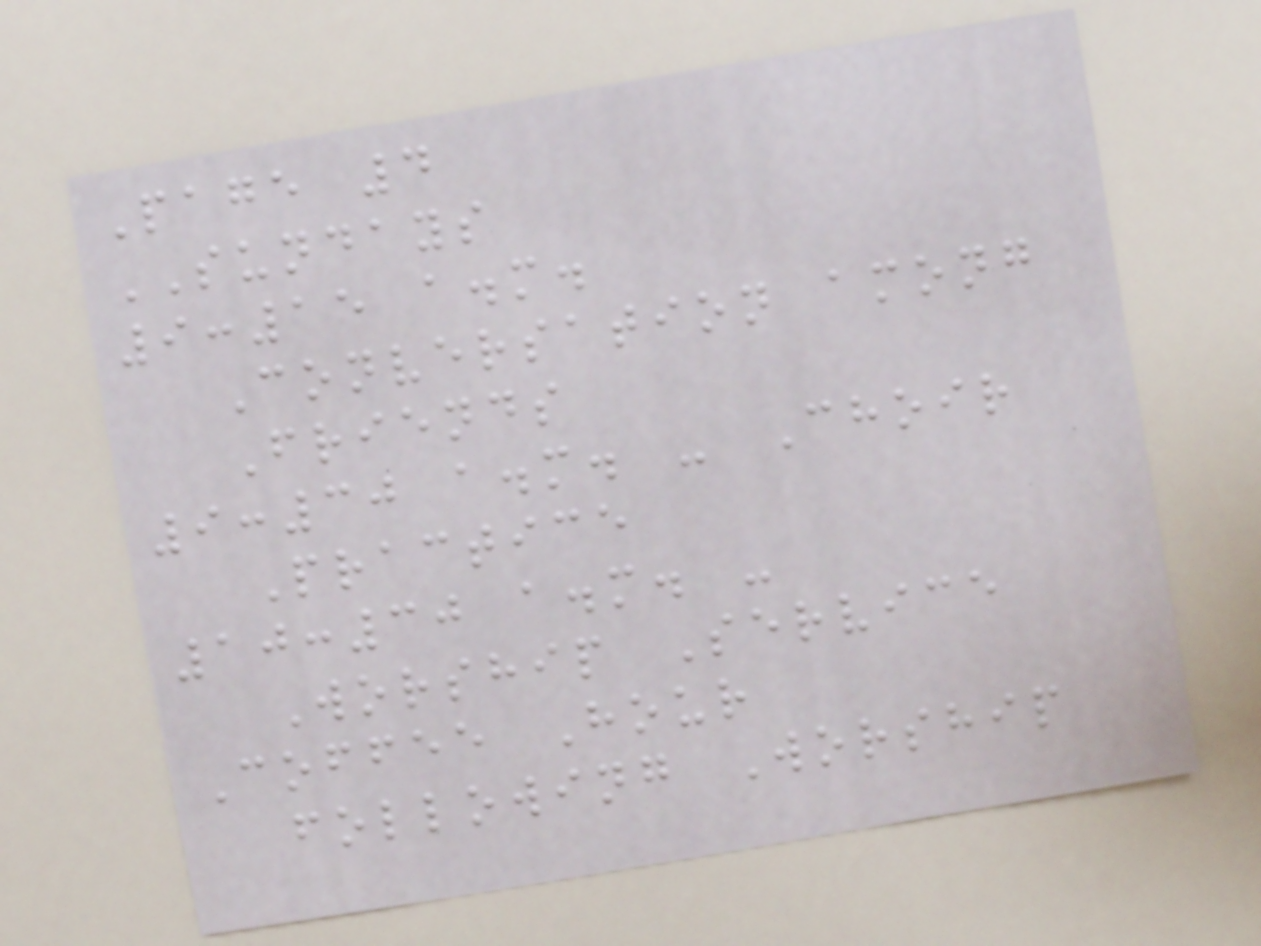Page 4
SUNDAYS
9:15 a.m.
Conversation among
Friends
9:30 a.m. - Choir
Practice
10:30 a.m. -
Worship Service
Coffee Hour
following Worship
